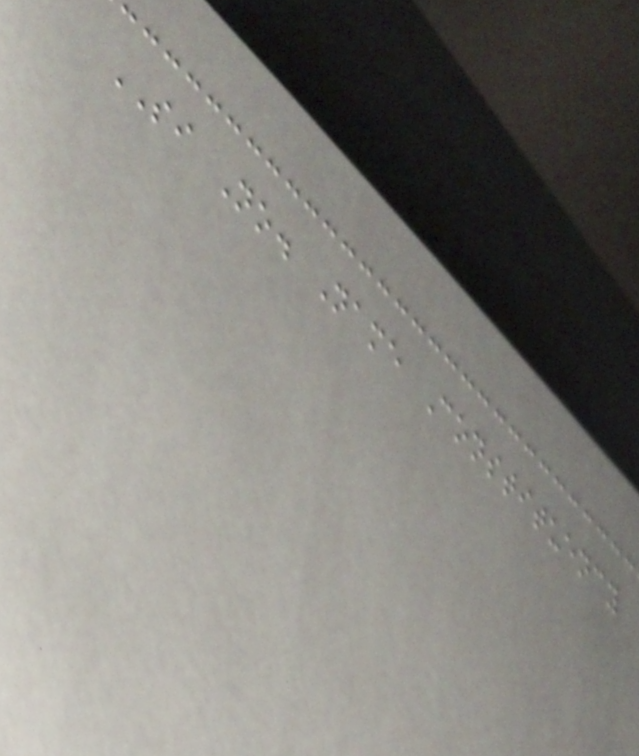SI No. Name Constituency
